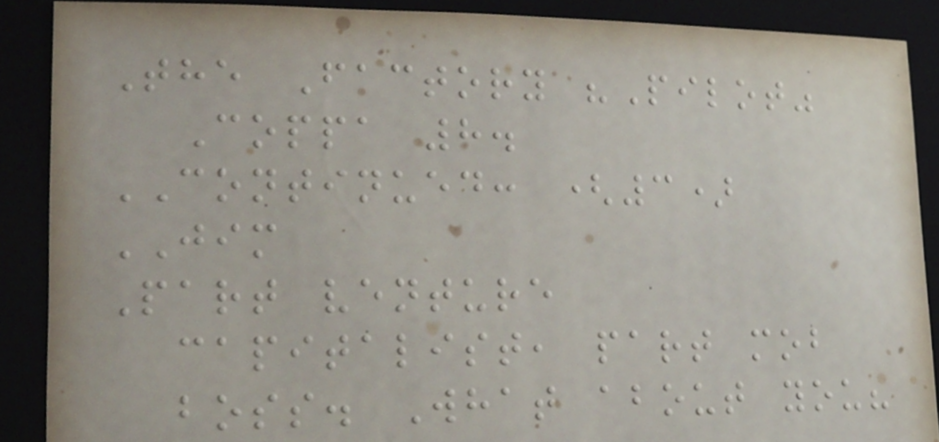The Factory "Pilot"
Coppa 8.
CONTINUED: (3)
JIM
Part venture
capitalist, part mob
boss. What about you?
